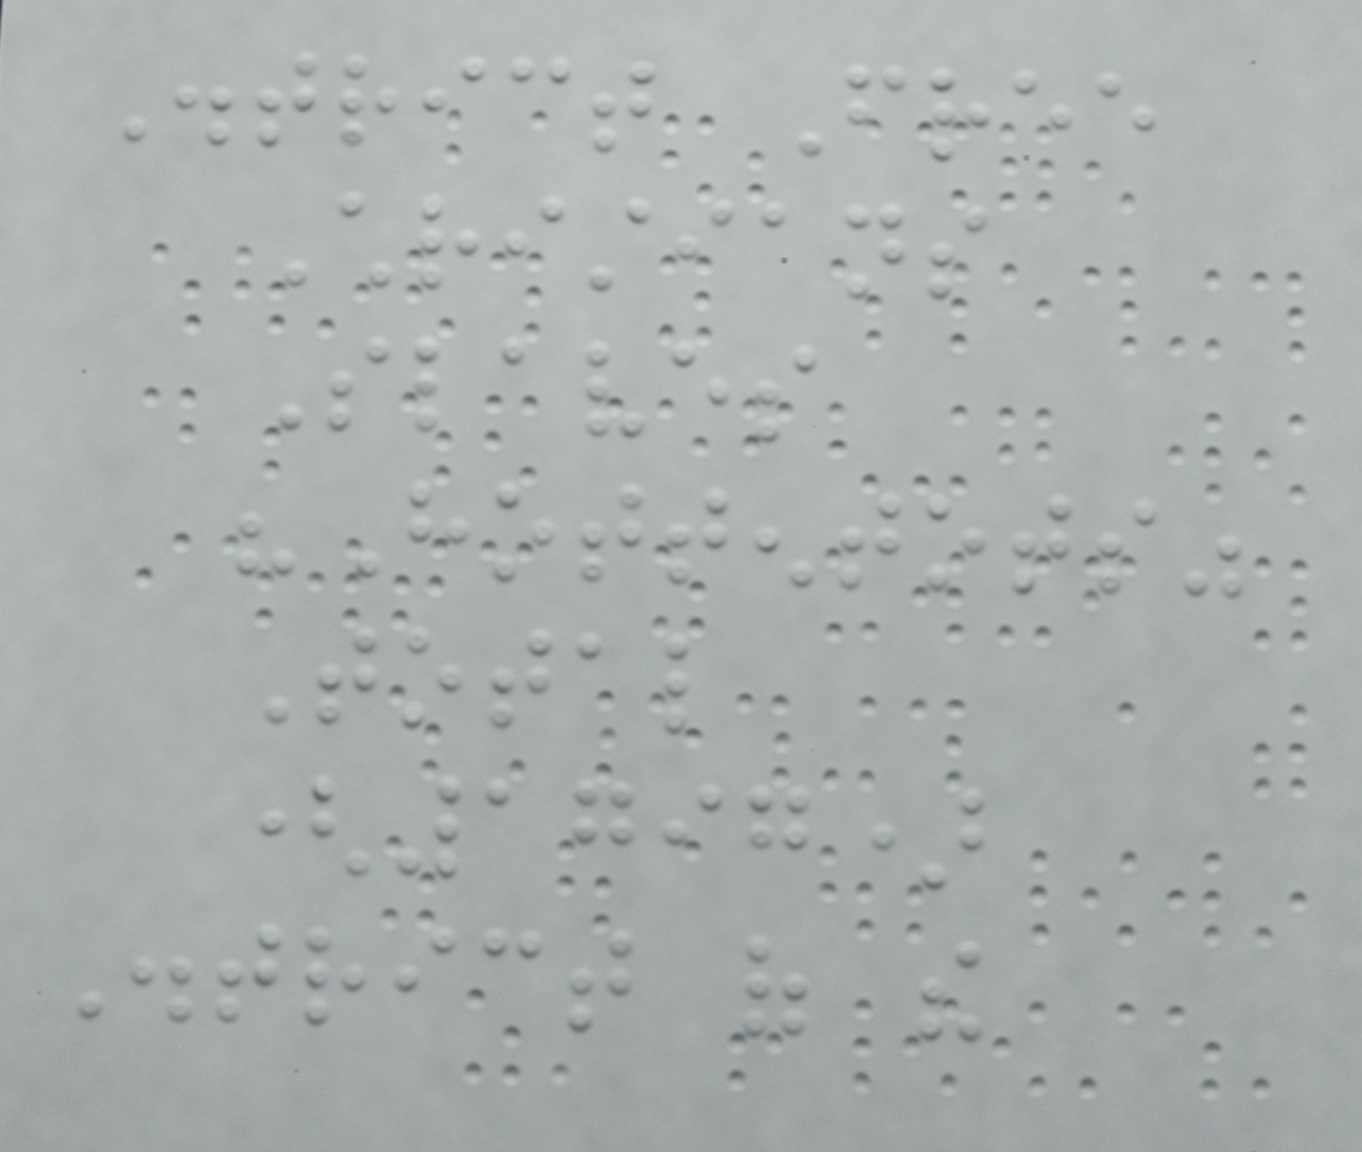District Free
Christians
Slaves
"Hottentots"
Total
(1797)
District of the
